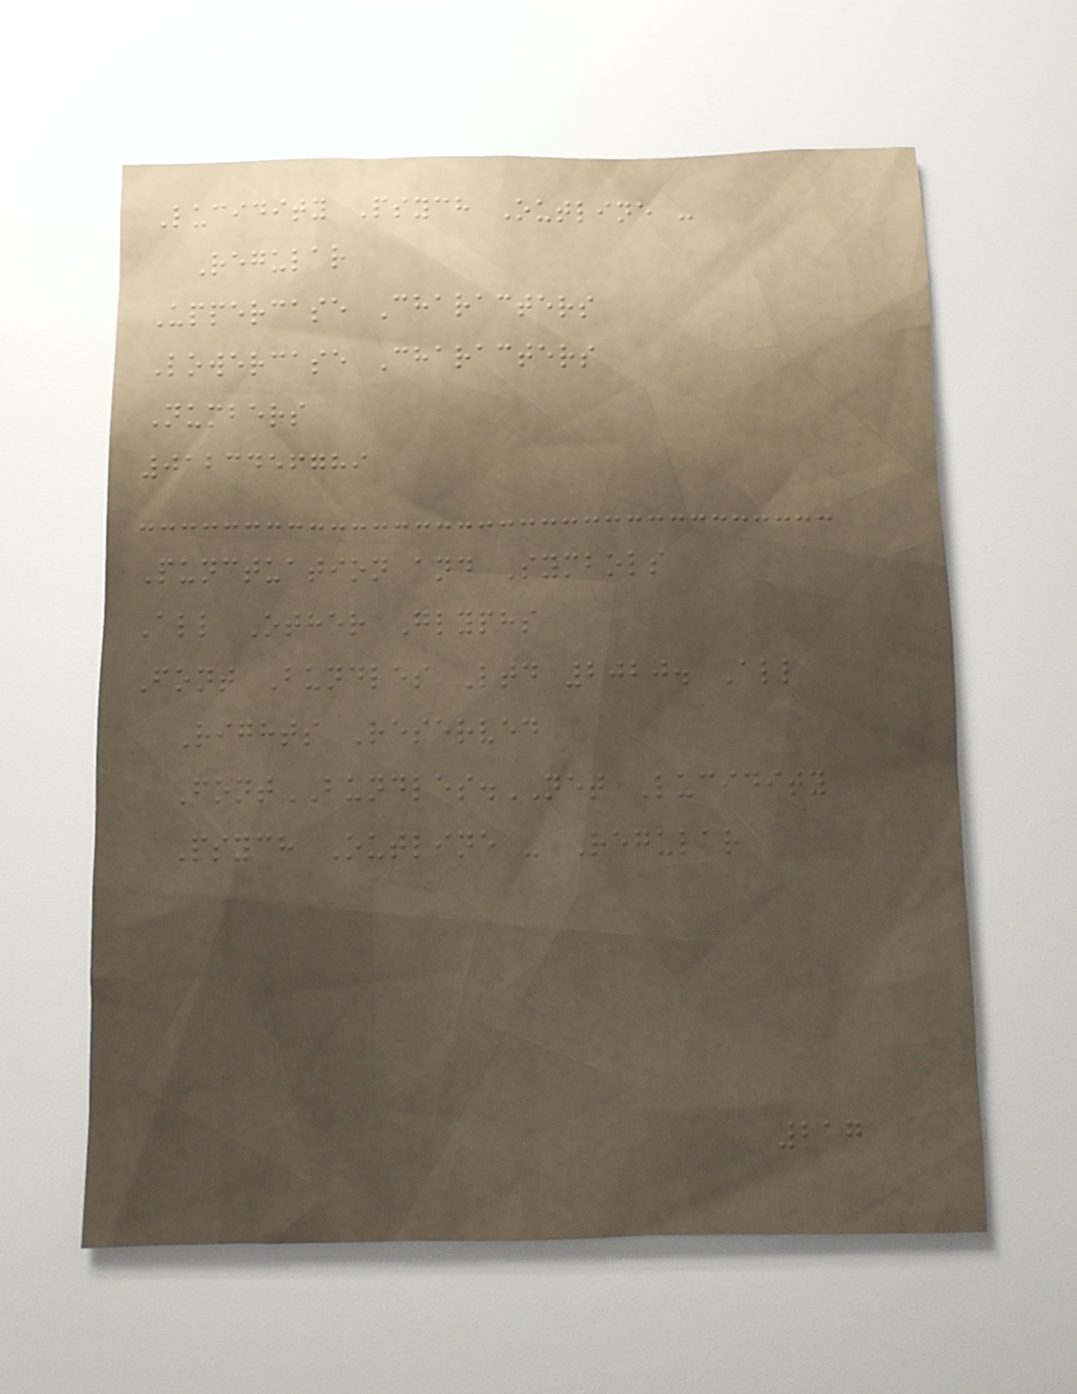Lucidity Psych Outline -
Regular
Uppercase Characters
Lowercase Characters
Numbers
0123456789
Punctuation and Symbols
All Other Glyphs
Font Bundles Ltd 2020. All
Rights Reserved
FontBUNDLES.NET Lucidity
Psych Outline - Regular
217
